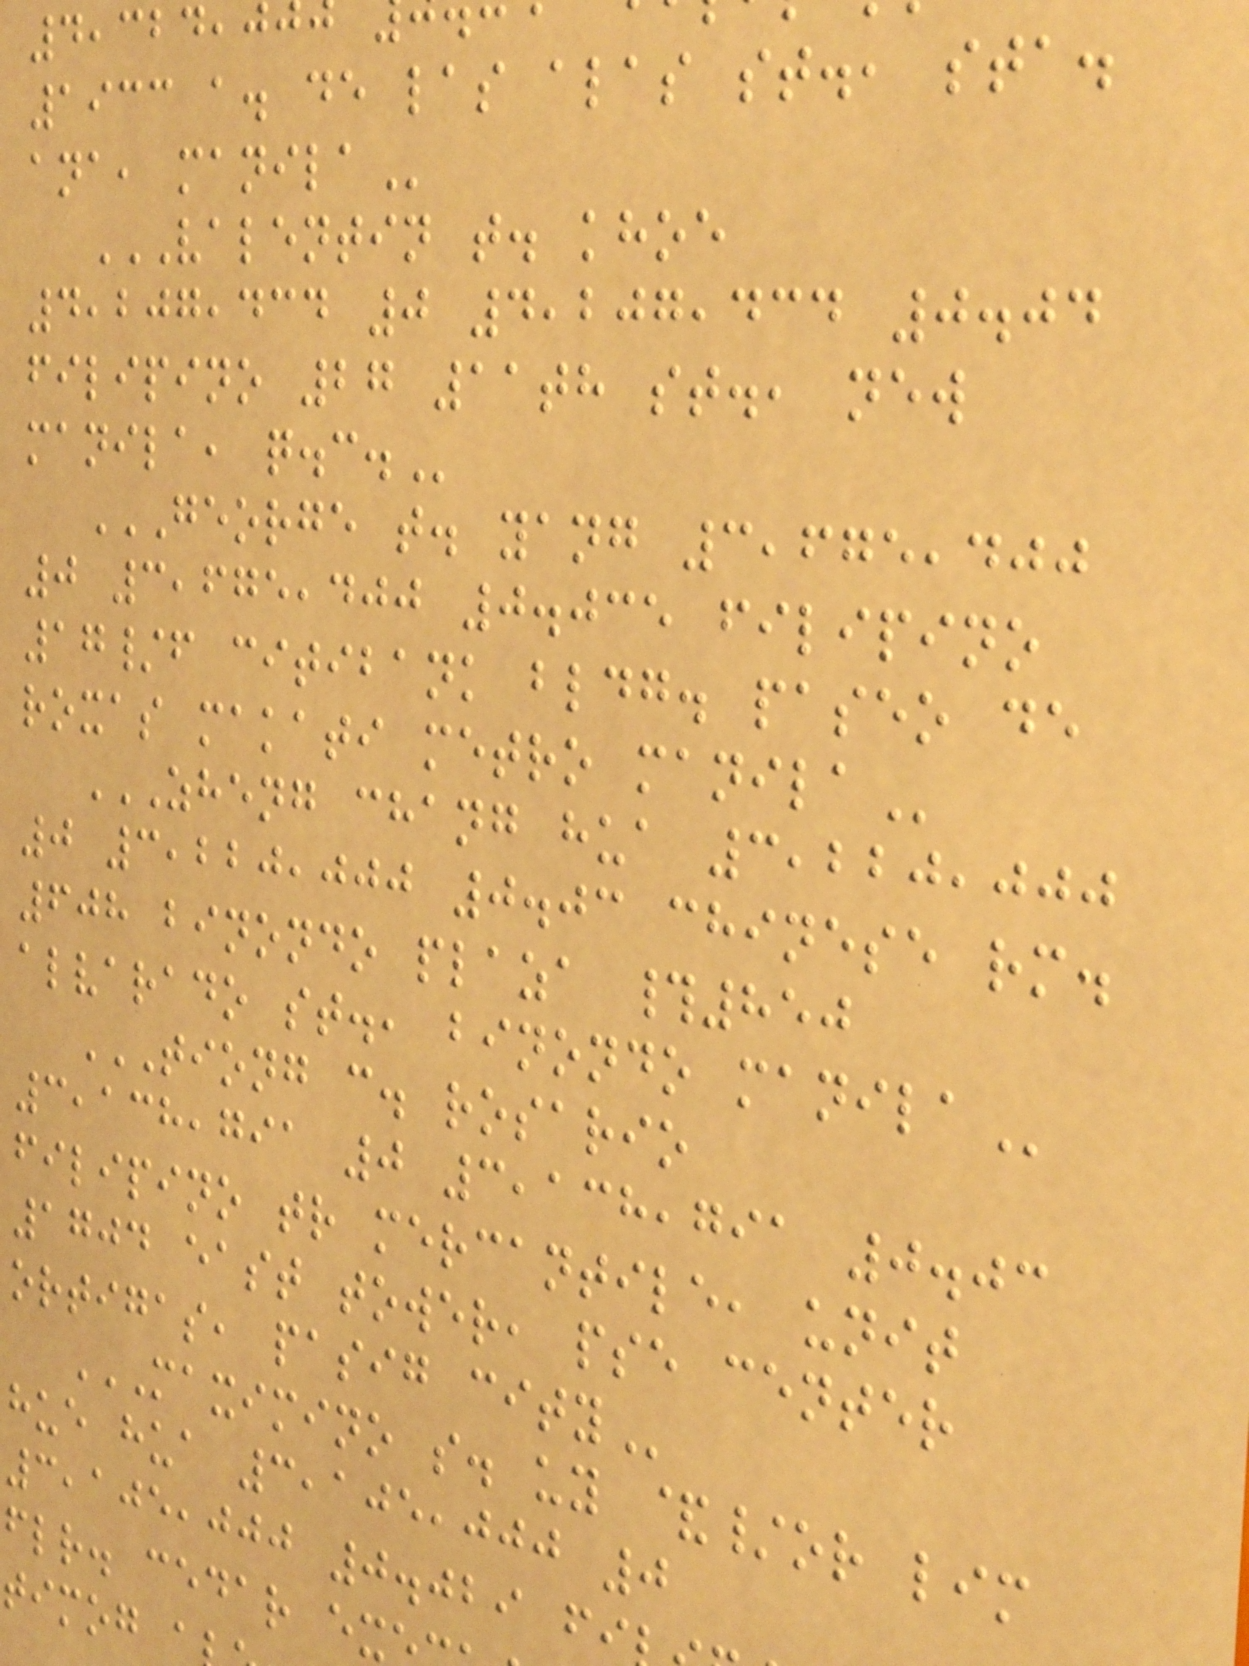4,324,0
1933 a. de las alas st., sta.
ana,
VALENTIN T. KHOE
4,207,434 0 4,207,434 0.04
filipino 27 11th st., new
manila,
GEORGE T. YANG 3,675,400
0 3,675,400 0.035 filipino
17/f citibank bldg. paseo de
roxas makati metro
ZHENG CHANG HUA 3,220,000
0 3,220,000 0.03 chinese rm.
608 binondo plaza #850
alvarado st., binondo
TIONG C. ROSARIO
3,138,791 0 3,138,791 0.03
filipino tr mercantile, unit
1704 east tower, pse center
ortigas, pasig
MAXIMINO S. UY &/OR LIM
hue hua 3,105,000 0
3,105,000 0.029
flr. cedar
